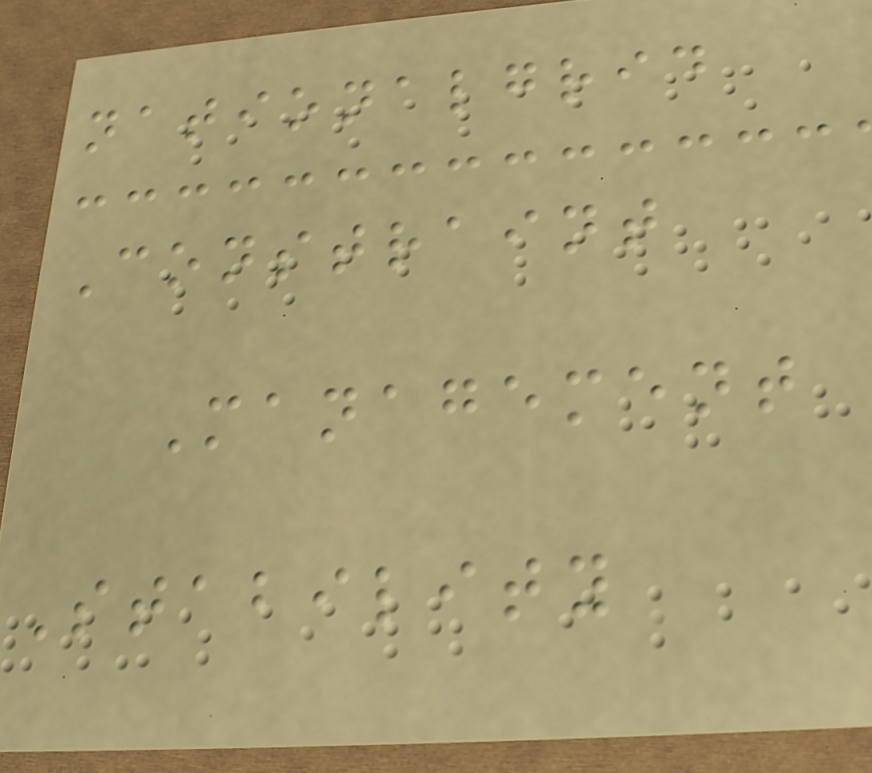nationalgrid
Constraint
Management
Stability
